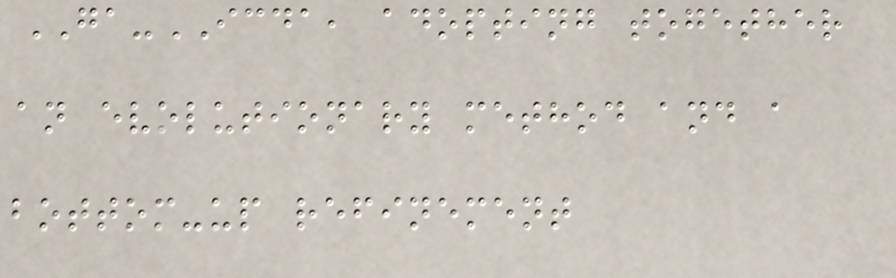GA-ICDA, adopting together
an evolutionary method and a
bottom-up refinement
